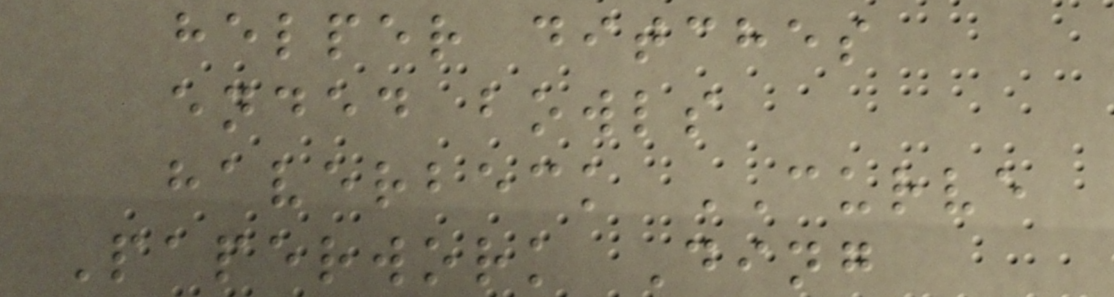helper ditches
ended bowls
haverbeck CURVE
Paperwork Ding
